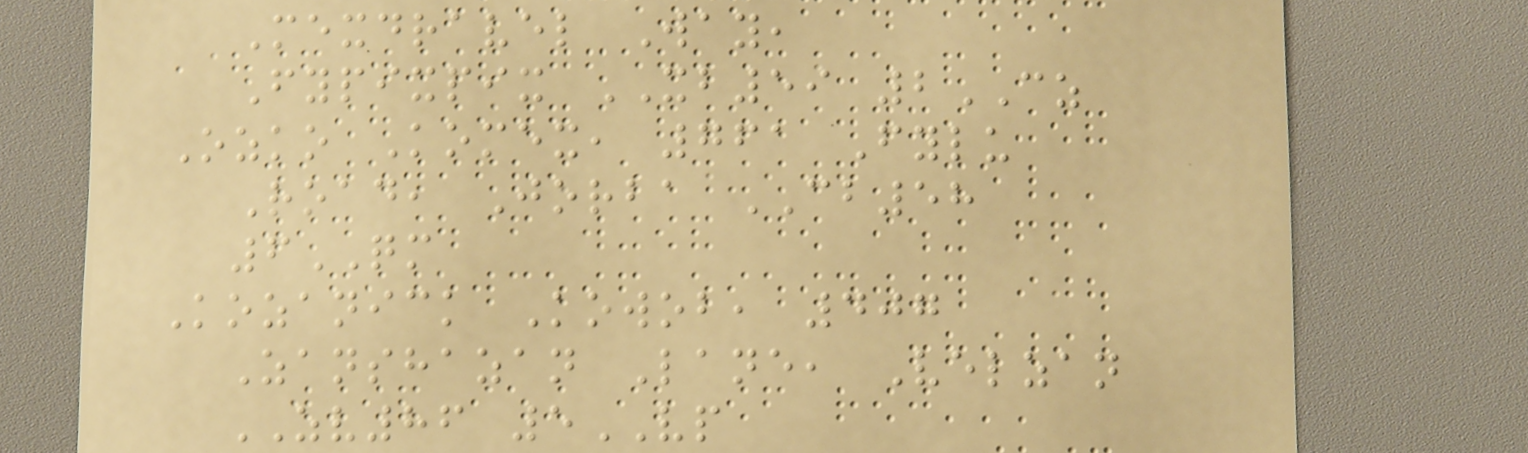Mexdravel Way,
Fypixpix XB59 2CZ
Ozko Komex, 761 Fylu
Road, Jorba CB58
6QM
Kozanick Kowob, 407
Zanshazan Lane, Velzan
ZV86 5VP
